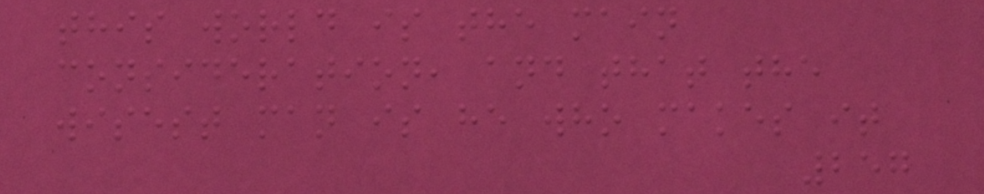this world is the main
consideration, and that the
wisest man is he who makes it
257
